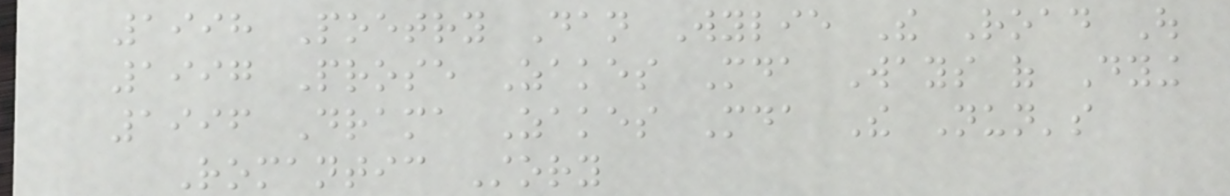1998 Poetry Dan Wylie The Road Out
1997 Prose Zakes Mda Ways of Dying
1996 Drama Zakes Mda The Nun's
Romantic Story
